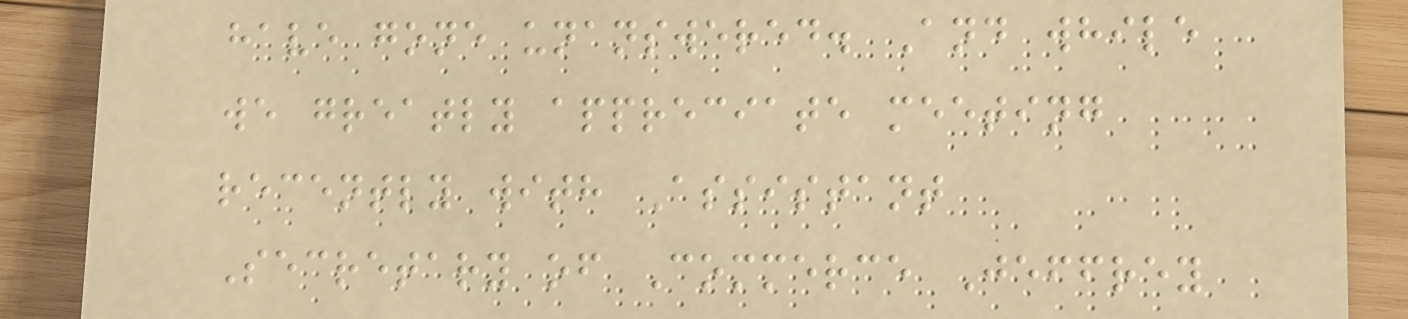have gone unanswered. And while
we greatly appreciate meeting
recently with Assistant
Secretary of Commerce Jeffrey
